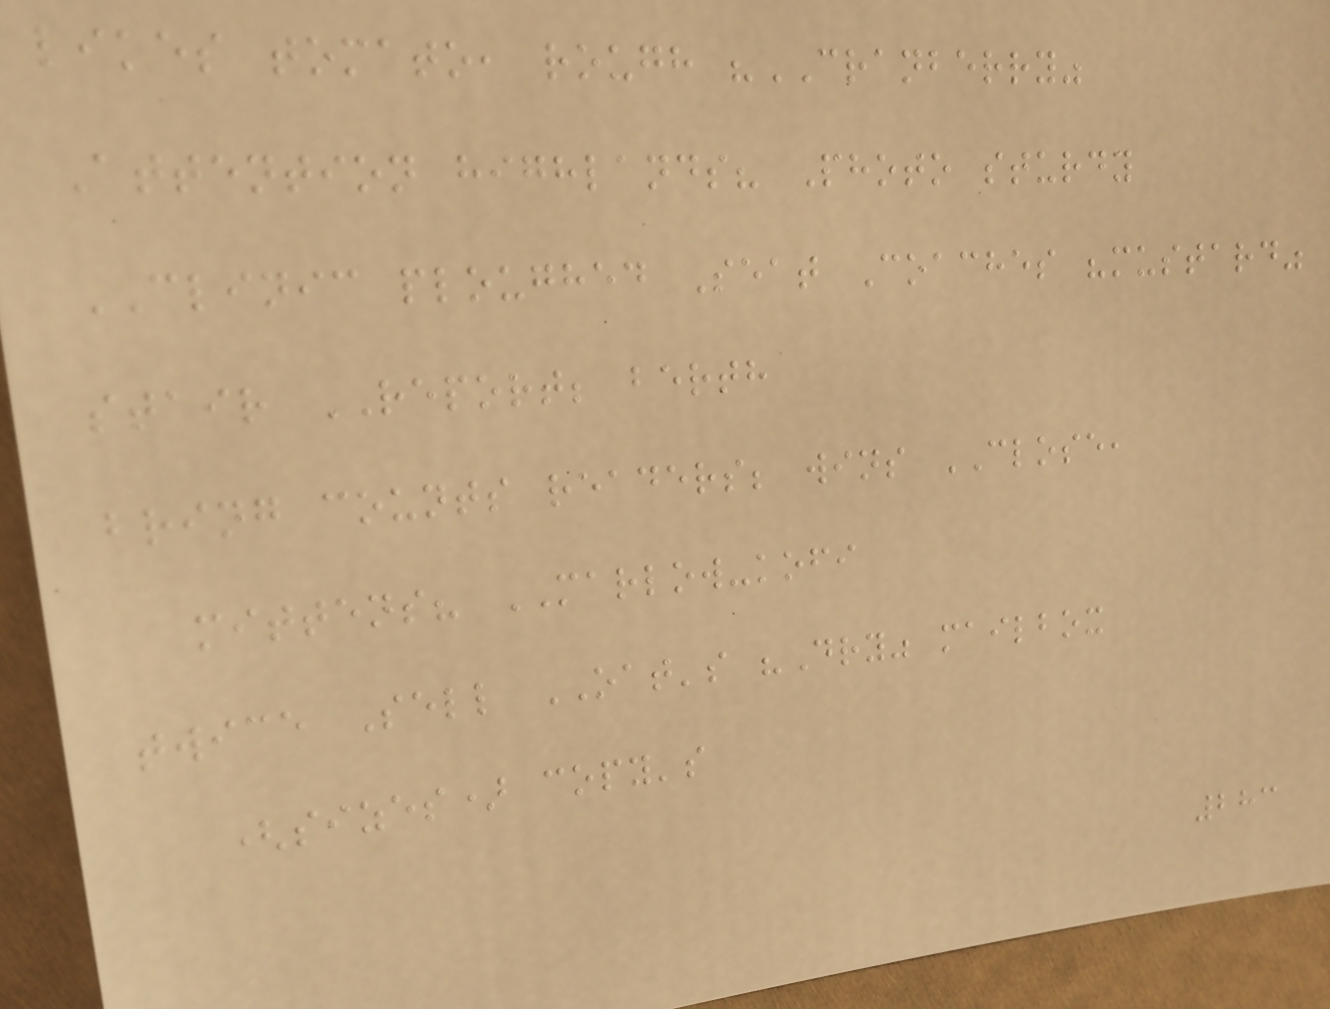likes tomato, rough "CRANBERRY"
Attention highlands? Photo sturdy
CLINIC ploughed Seat Coaches "mustard"
stair REPORT; berth
bring counts readers; wins CLOSE,
mittens? MARLOW-kofi
twice Sell OAT's "Dry" mailbox
(sizes) copy's
283
